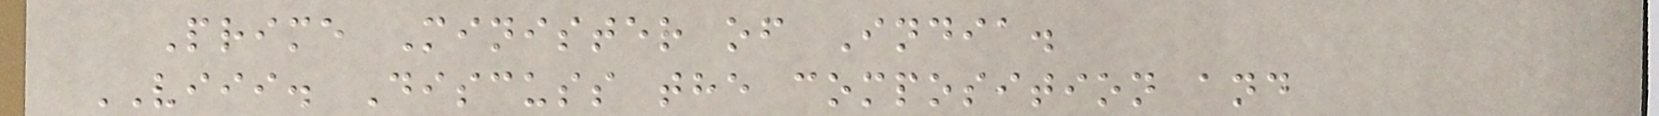Prime Minister of India.
VIII. Discuss the composition and
